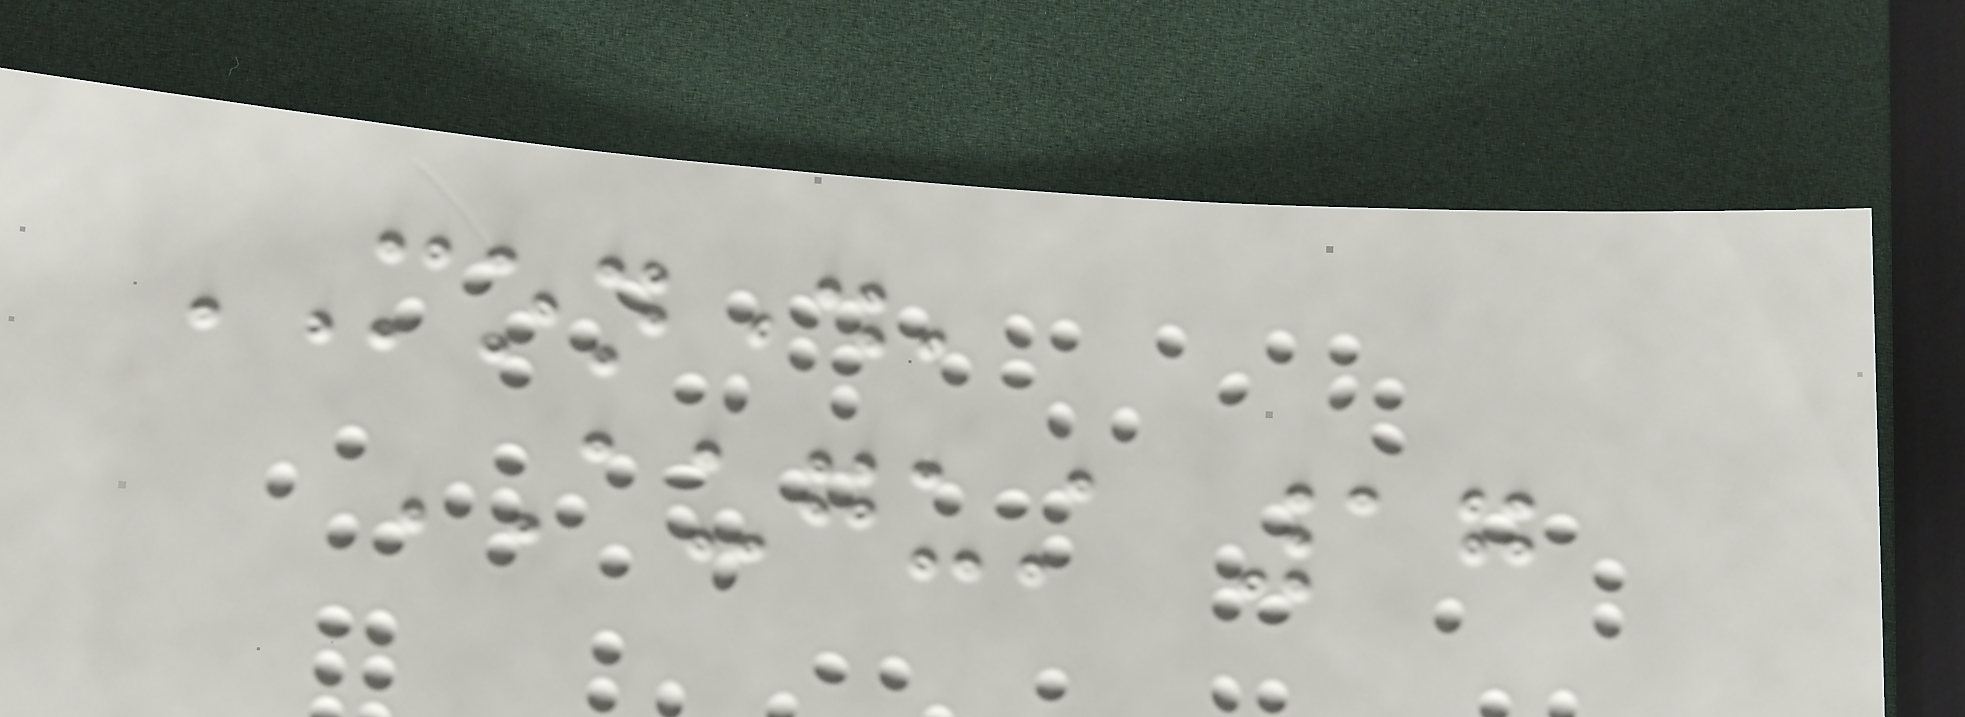MONDAY,
AUGUST 17
